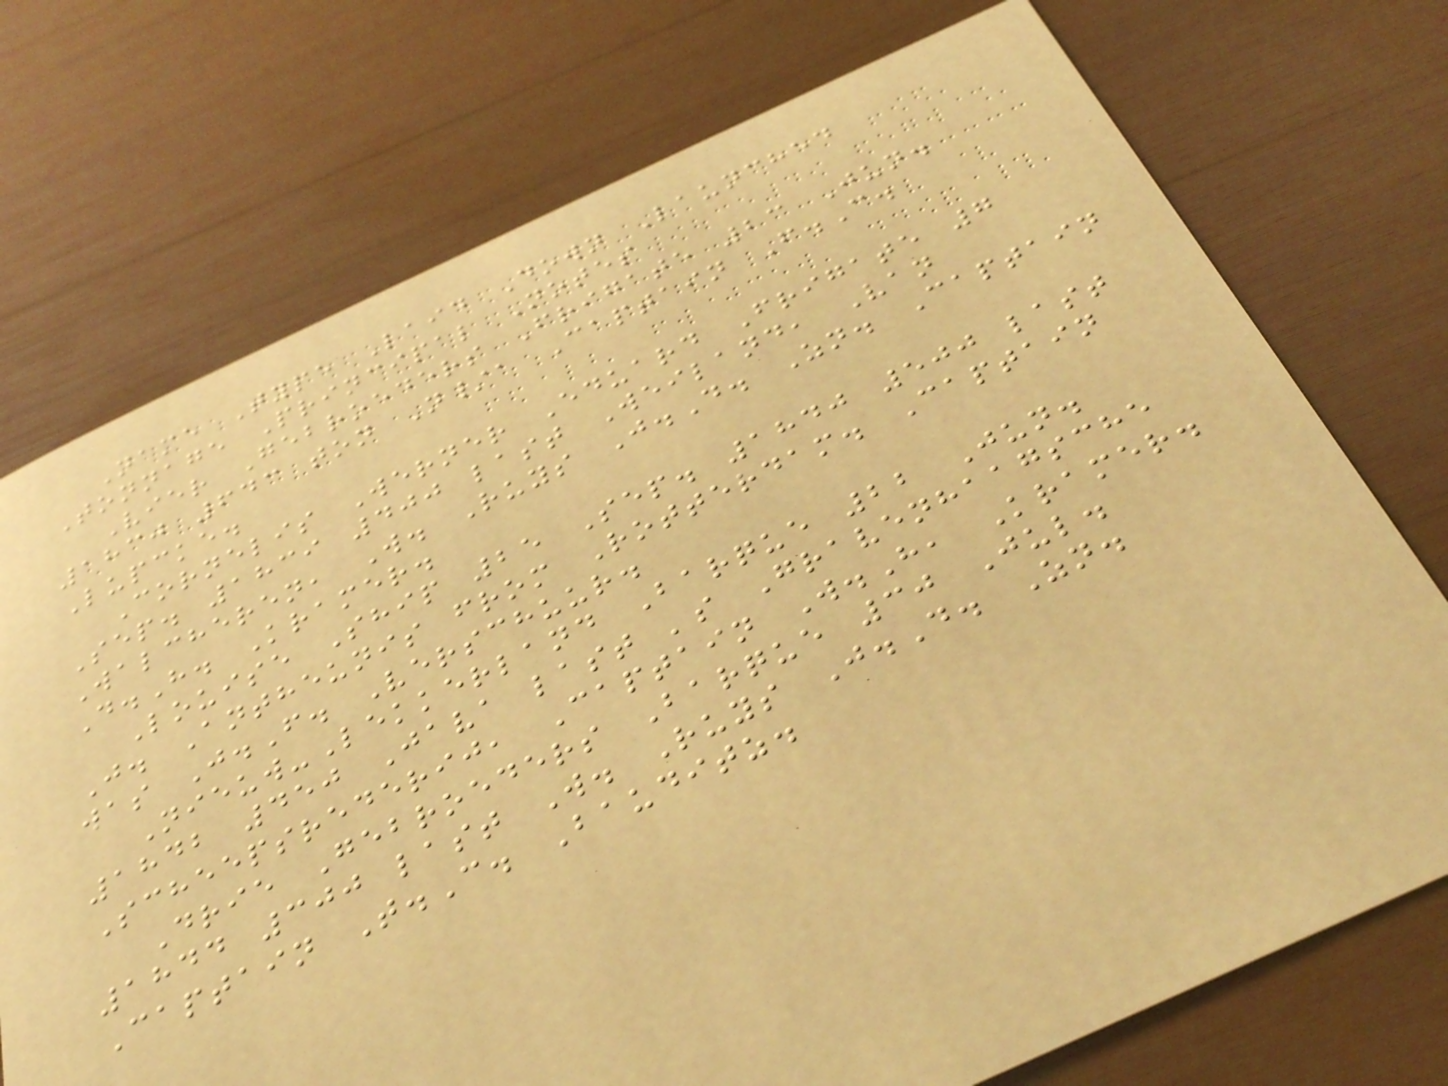Name Type Laid Down Launched
Tonnage Principal Notes
Vier Gebroeders Frigate 23 Jun.
1830 643 ton N/a Captain F.C.
Lupcke.
Cornelis Werner Eduard Frigate 7
Sep. 1839 400 last Weiland, Van
Walcheren, W. Ruys J.D. Zn. Captain
D.H. Kramer.
Louise Ship 25 Sep. 1840 500 last
J. Antheunis from Rotterdam. Captain
was J.F. Verschuur.
Nieuw-Lekkerland Barque 22 Jun.
1842 450 Java last 's Gravenhaagsche
Scheepsrederij, Captain W.H, Kramer.
Drie Gebroeders Barque 30 Jul.
1844 300 last W. Ruys J.D. Zn.
Captain T.C. Bauditz.
